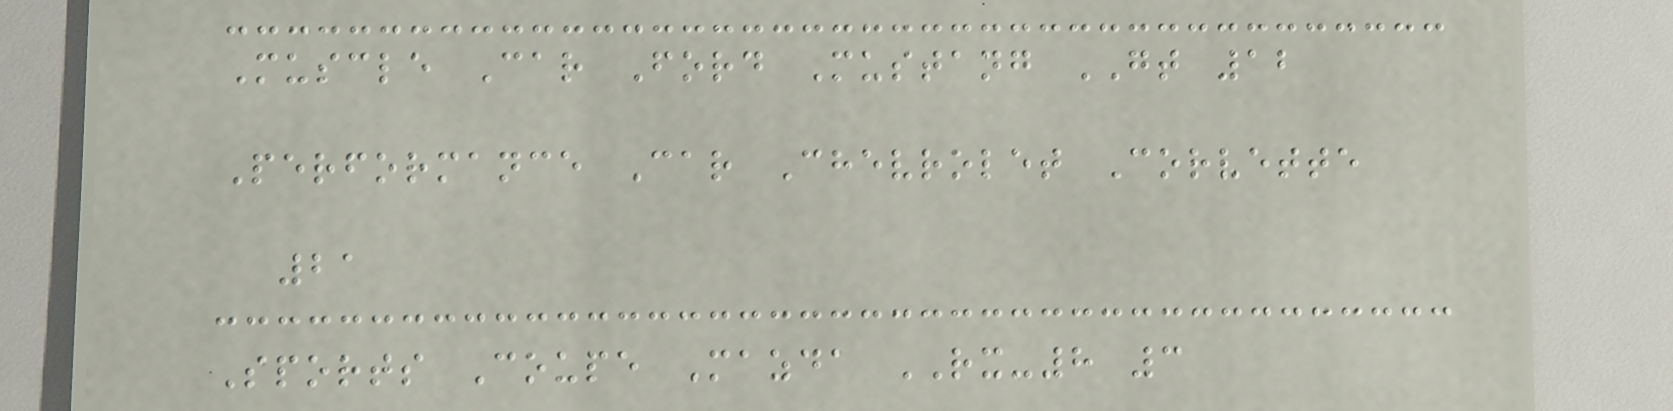Muscle Car Ford Mustang GT 12
Performance Car Chevrolet Corvette
21
Sports Coupe Mazda RX-8 3
